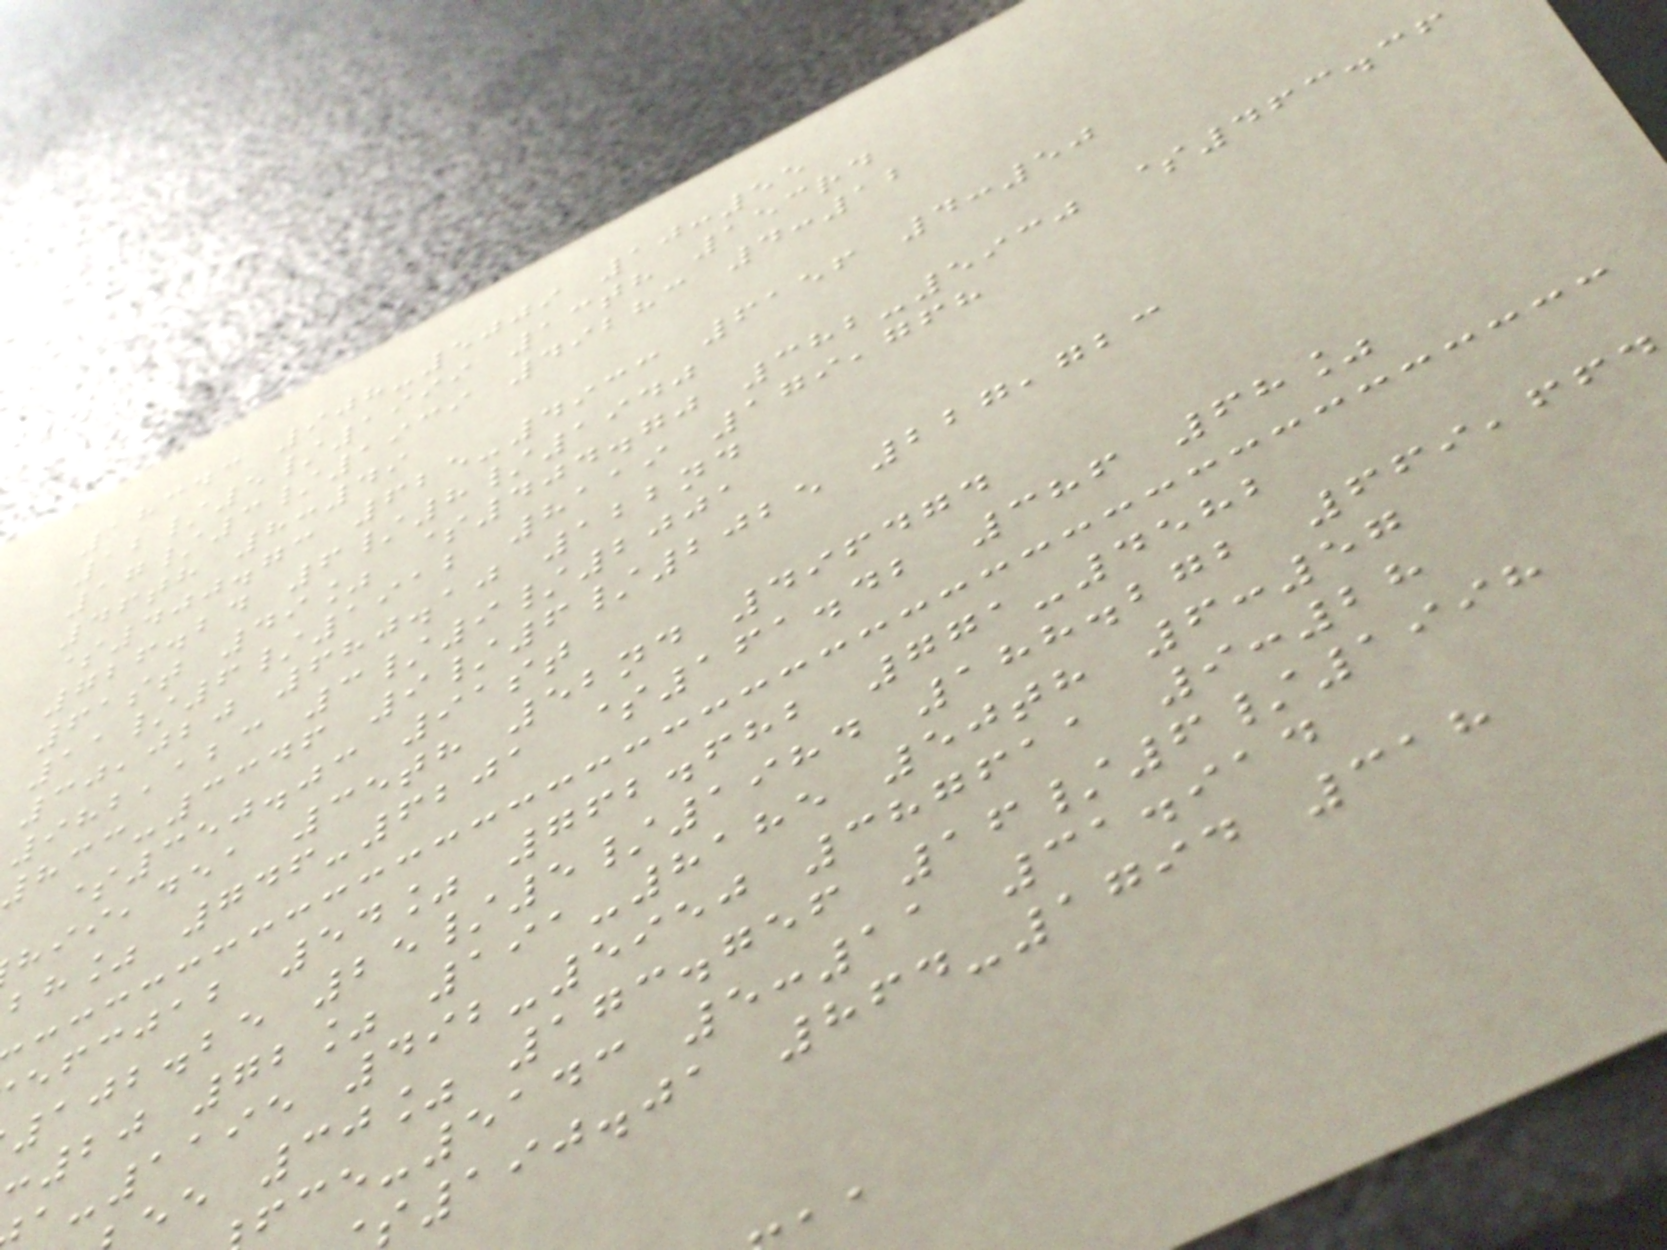18343 908-5009 10:55
12/5/1999 13th 153rd
17/3/1939 49283 4:12
46th 8:49
$400.73 625-4933 6156 4:50
726.24 6/8/1940
61st 49% $404.70 382-5930 $463.36
11/6/1912 8119 179,768
30,020 680.10 122nd
982,123 3/9/2001
833-3346 9/6/2025 227,723
$350.03 91st
,dea 35th 52nd 496474
bh% 746-6201 $161.42 386 68%
efcjab 54% 762.682 771-4582
102.25 25/5/1984 188.272 669,664
:20 72% 191-8185 50th 6:57
-1195 492-5950 387611 9:28
ee 30% 173.756 16/6/1998
-5143 5:11 31.914
190.01 864-1794 318
